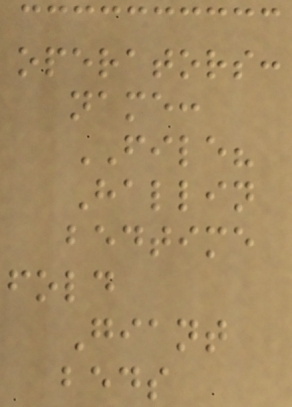operators:
name:
FILE?
Hallin
bedtime
fold
Giant
beds
